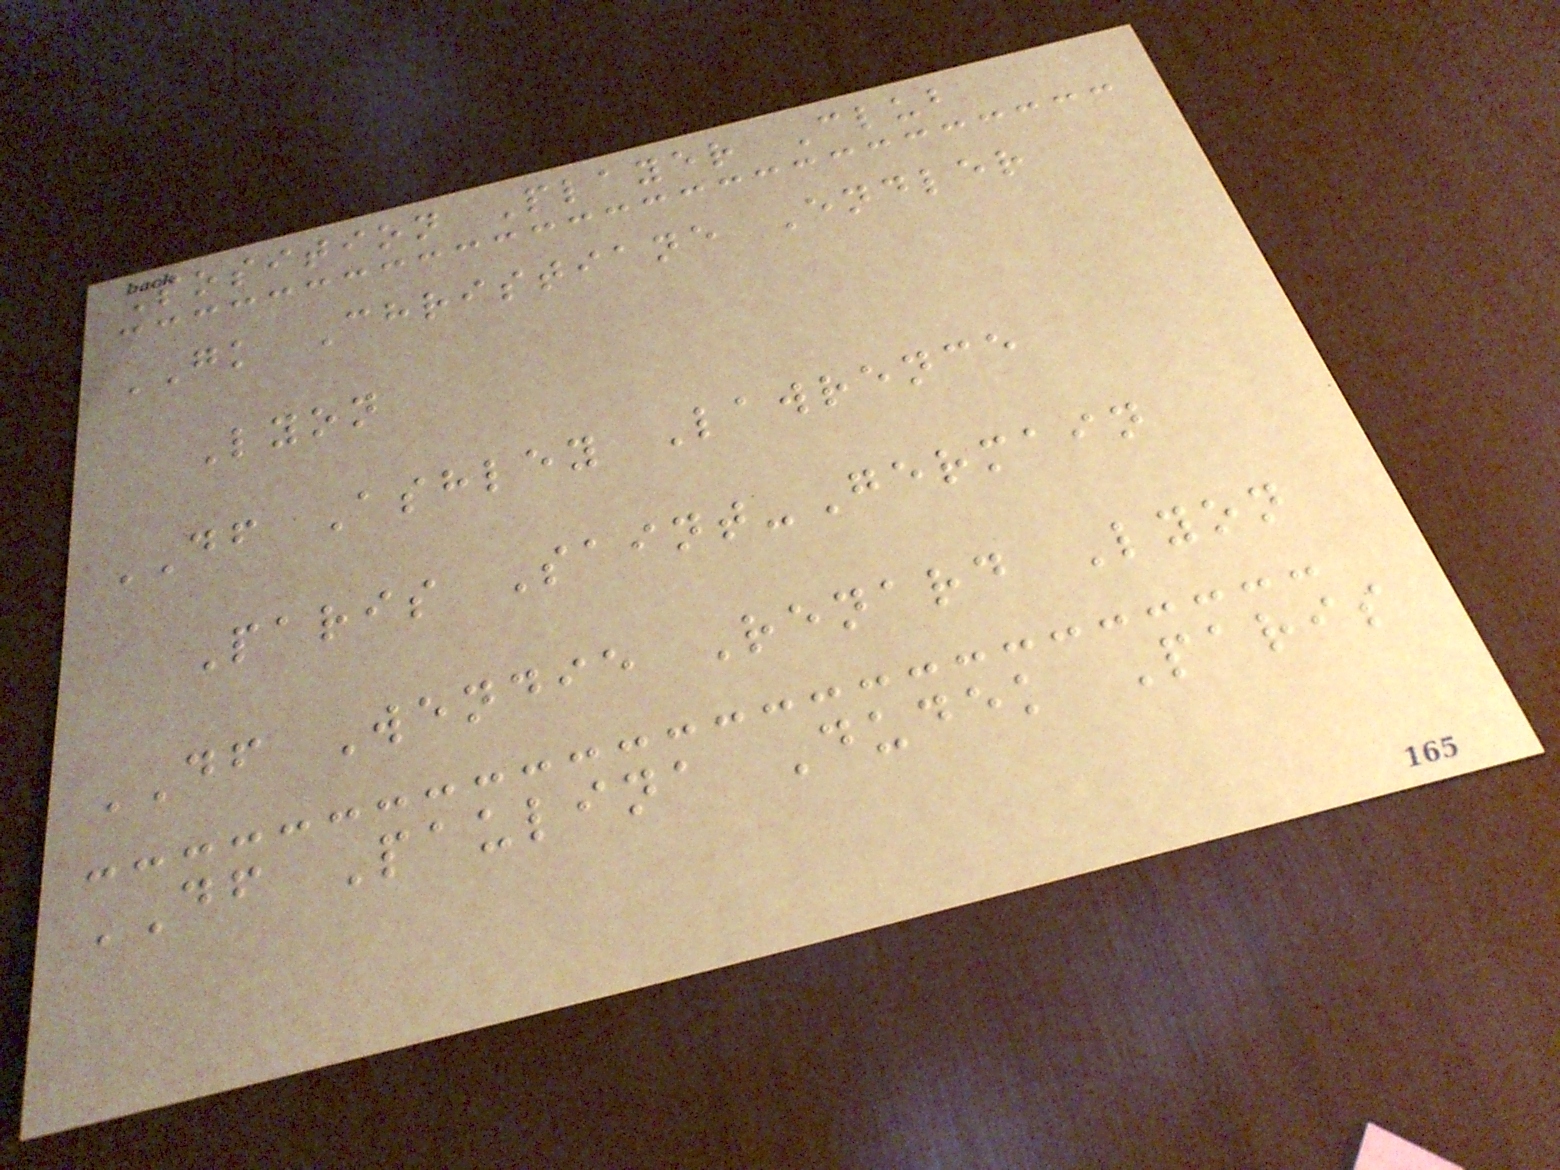Position Player Club
GK Christiane Endler
Lyon
DF Ashley Lawrence
Paris Saint-Germain
DF Wendie Renard Lyon
DF Paulina Dudek Paris
